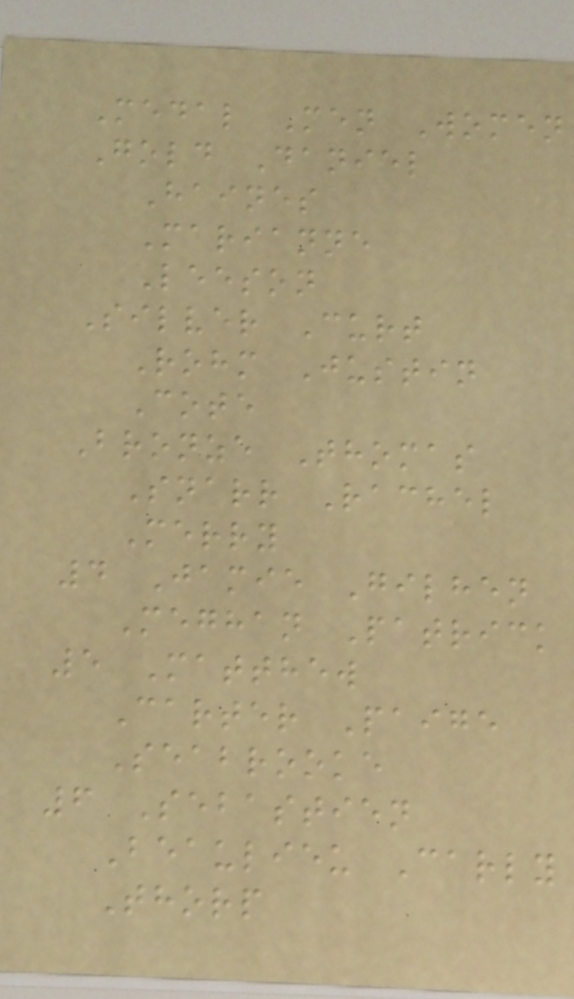Medal Men Women
Gold Daniel
Haines
Marianne
Leeson
Silver Curt
Rohm Justin
Cote
Bronze Thomas
Snarr Rachel
Merry
4 Jamie Gilhen
Meghan Patrick
5 Matthew
Carter Paige
Seabrooke
6 Sebastien
Beaulieu Carly
Thorp
